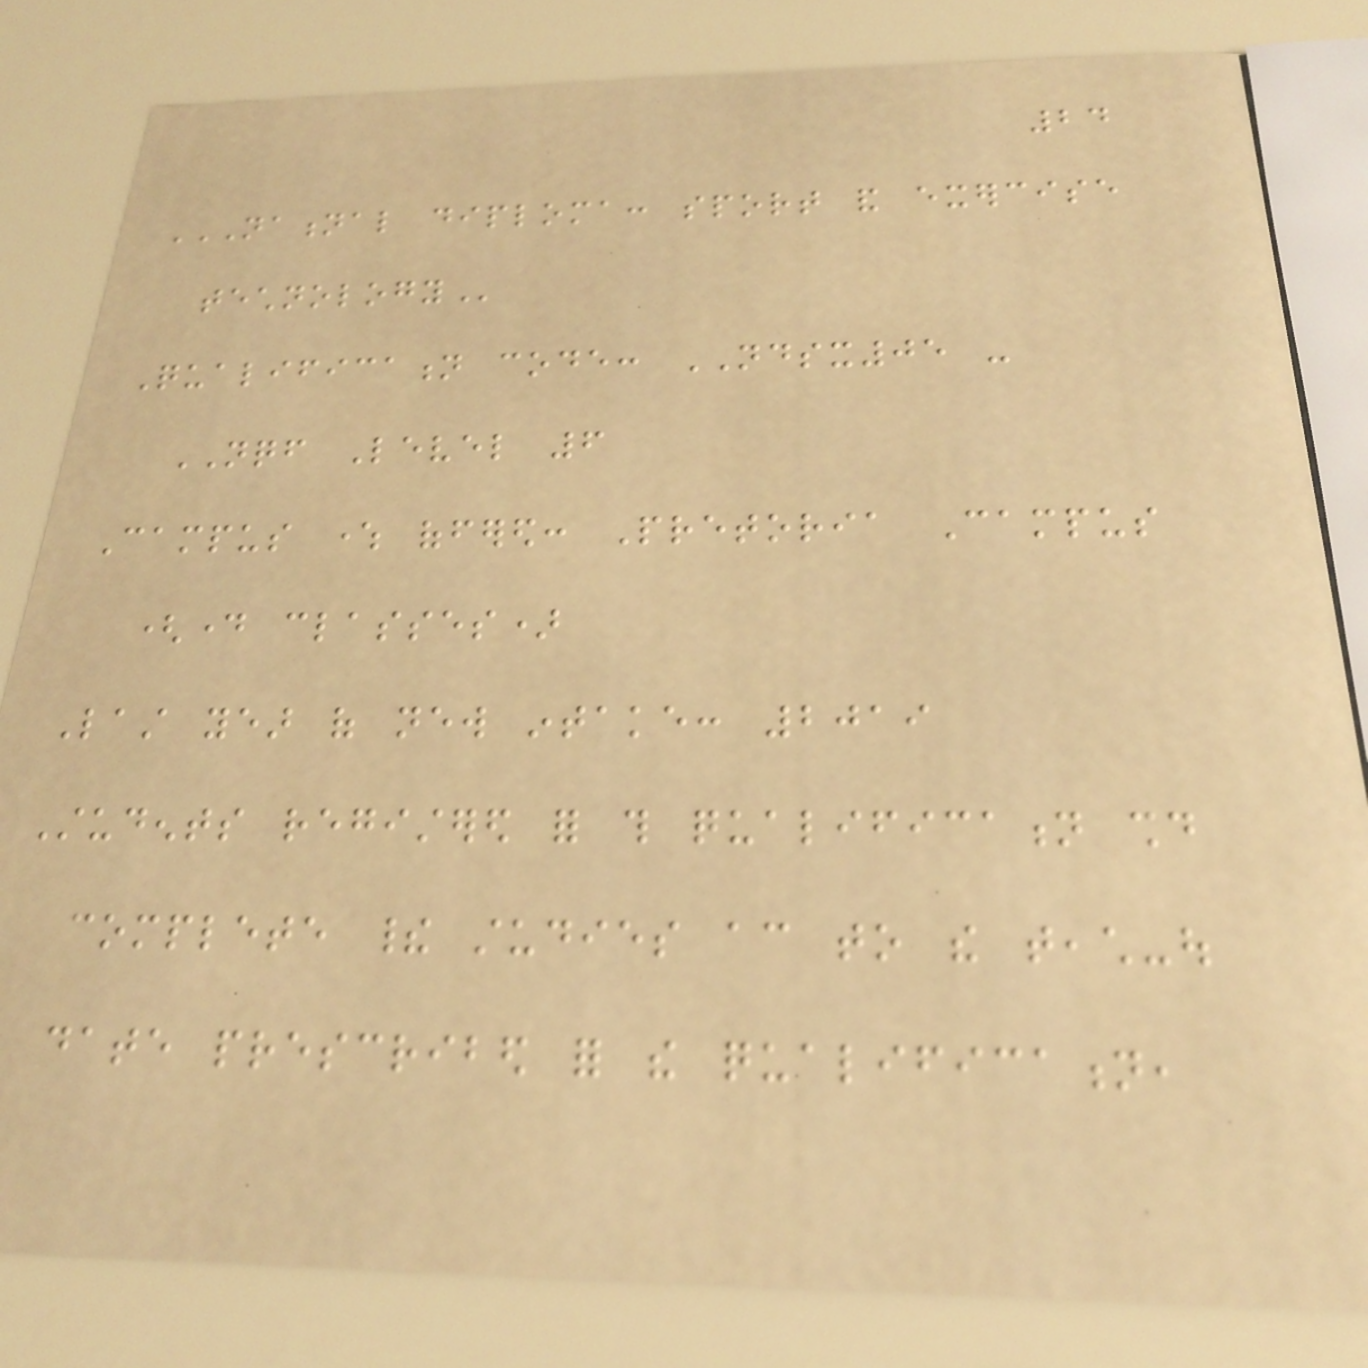24
NATIONAL DIPLOMA: SPORT AND EXERCISE
TECHNOLOGY
Qualification code: NDSX05 -
NQF Level 6
Campus where offered: Pretoria Campus
(day classes)
Last year of new intake: 2019
Students registered for this qualification should
complete their studies according to the teach-out
date prescribed for the qualification,
